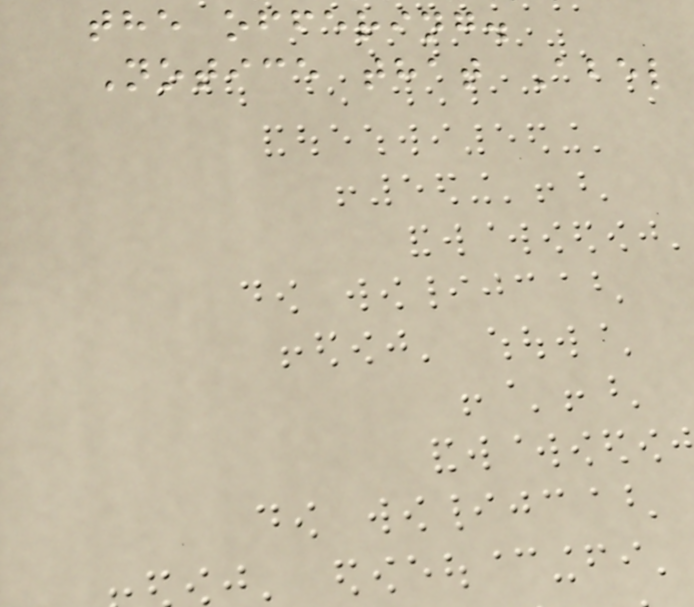the offering.
Notice that Abel
